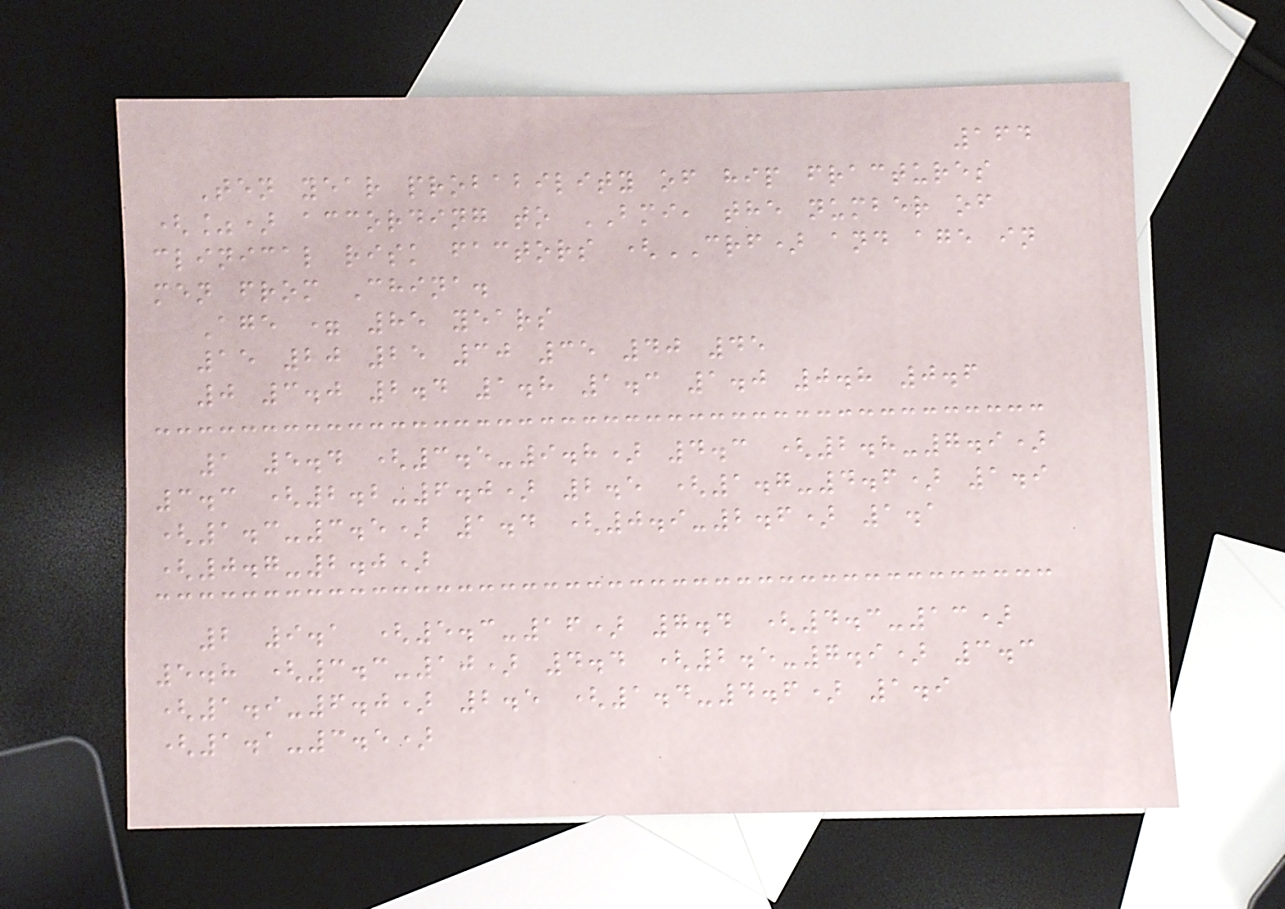164
Ten year probability of hip fractures
(%) according to BMI, the number of
clinical risk factors (CRF) and age in
men from China.
Age = 85 years
15 20 25 30 35 40 45
0 3.0 2.4 1.8 1.3 1.0 0.8 0.6
1 5.4 (3.5-9.8) 4.3 (2.8-7.9)
3.3 (2.2-6.0) 2.5 (1.7-4.6) 1.9
(1.3-3.5) 1.4 (0.9-2.6) 1.1
(0.7-2.0)
2 9.1 (5.3-16) 7.4 (4.3-13)
5.8 (3.3-10) 4.4 (2.5-7.9) 3.3
(1.9-6.0) 2.5 (1.4-4.6) 1.9
(1.1-3.5)
